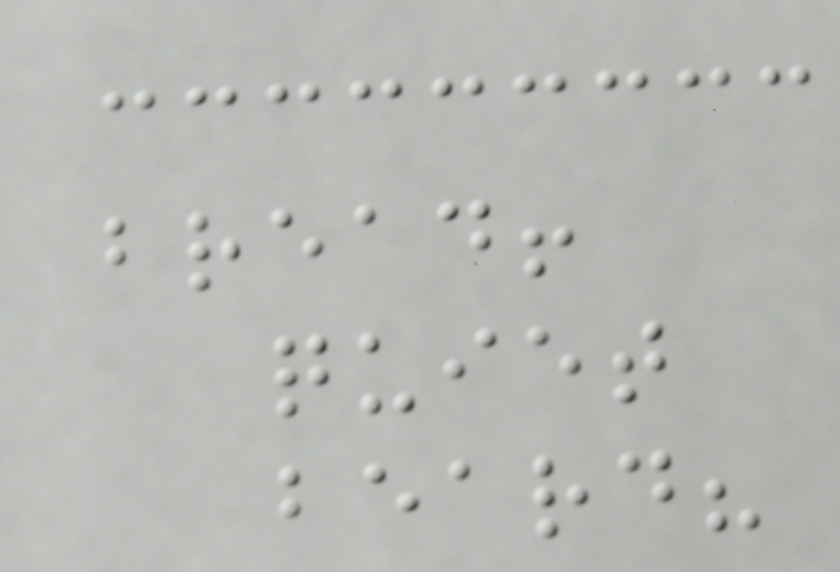bread!
quiet
beard?
